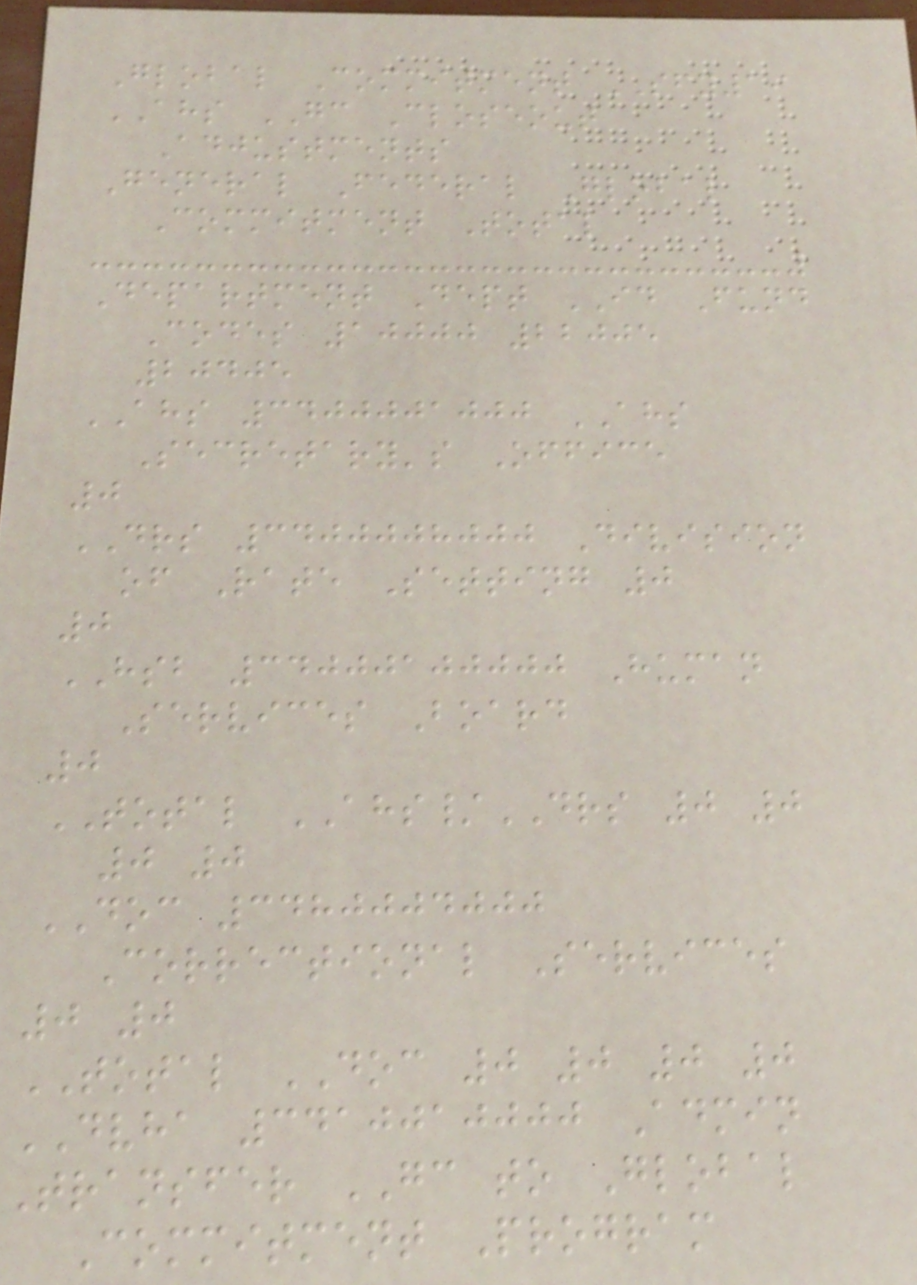Global Commitment SFY19
AHS GC Closeout
Adjustments
General Federal Global
Commitment Total
Department Dept ID Fund
Codes 10000 22005
20405
AHS 3400001000 AHS
Secretary's Office
0
DRS 3400008000 Division
of Rate Setting 0
0
HSB 34000100000 Human
Services Board
0
TOTAL AHS/DRS 0 0
0 0
DOC 3480004000
Correctional Services
0 0
TOTAL DOC 0 0 0 0
DVHA 3410010000 Admin
Transfer GC to Global
Commitment Program
